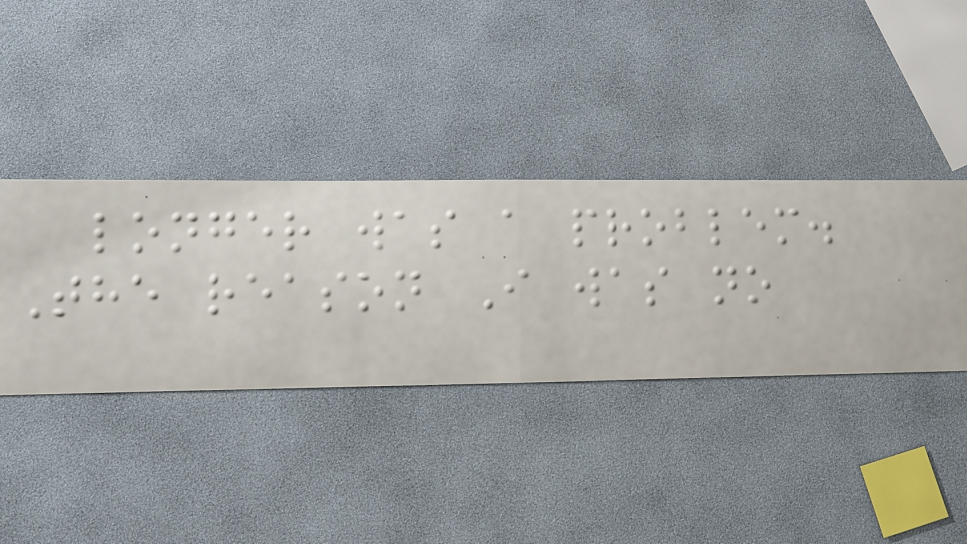longer was a problem.
The reason I was no
